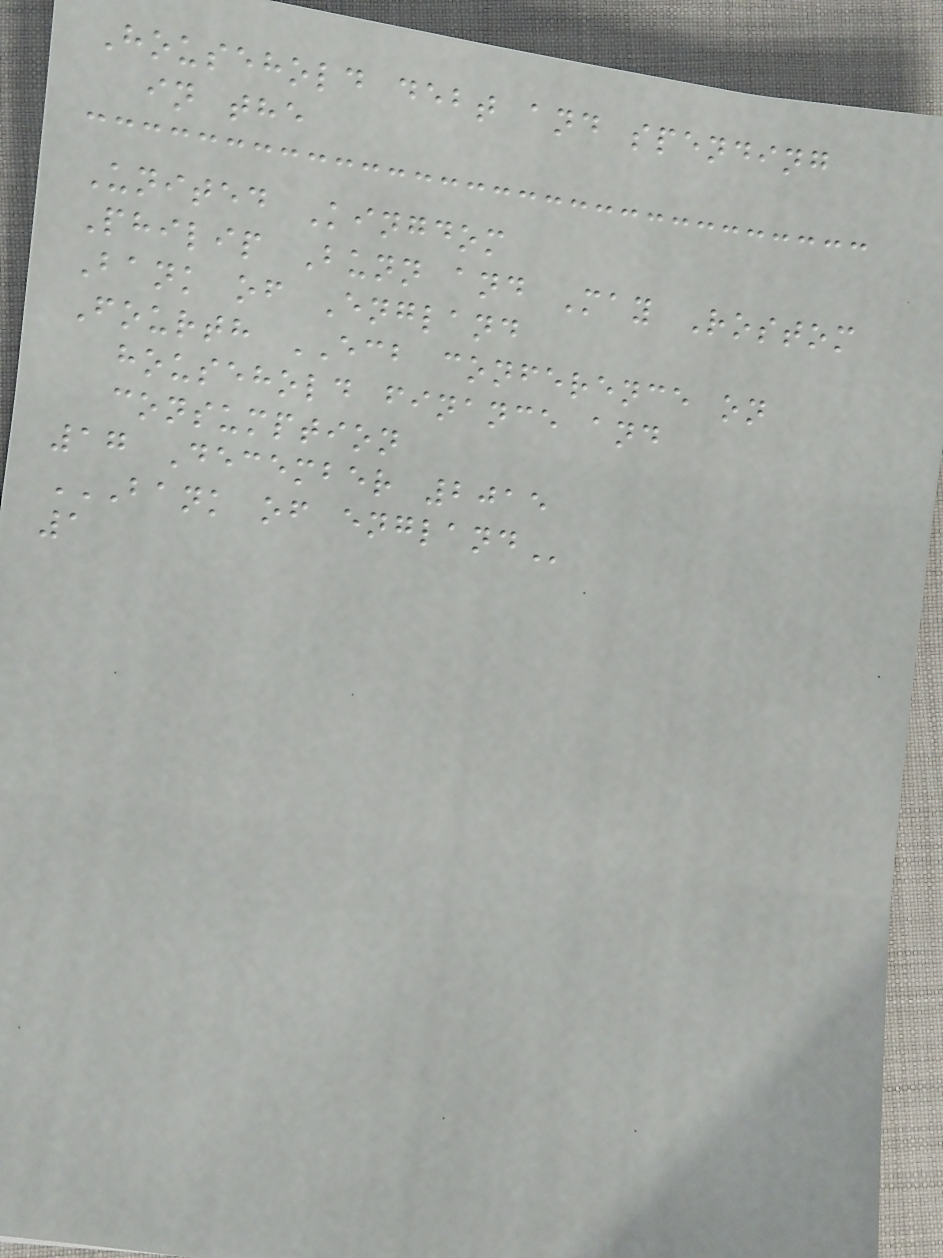Household debt and spending
in the
United Kingdom
Philip Bunn and May Rostom
Bank of England
Fourth ECB conference on
household finance and
consumption
17 December 2015
BANK OF ENGLAND
1
